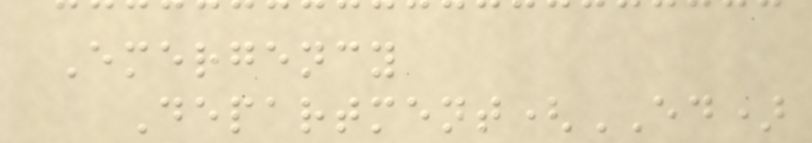Emergency
Department(ED)
